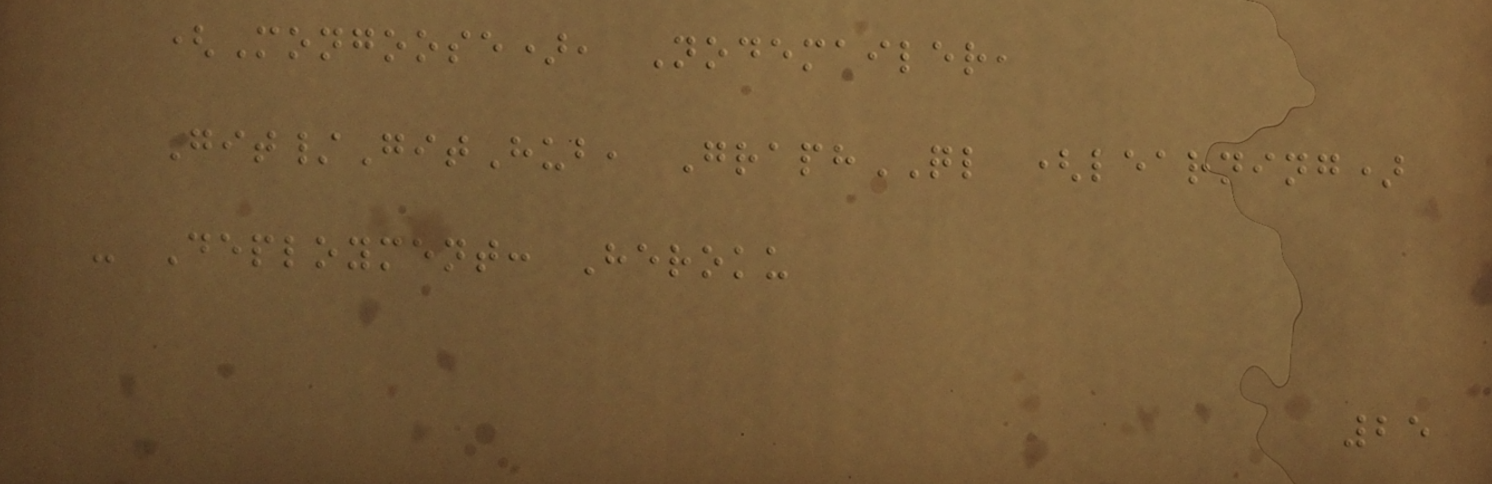(Mongoose), Nodemailer,
Git/GitHub, GraphQL (learning)
- Deployment: Heroku
25
